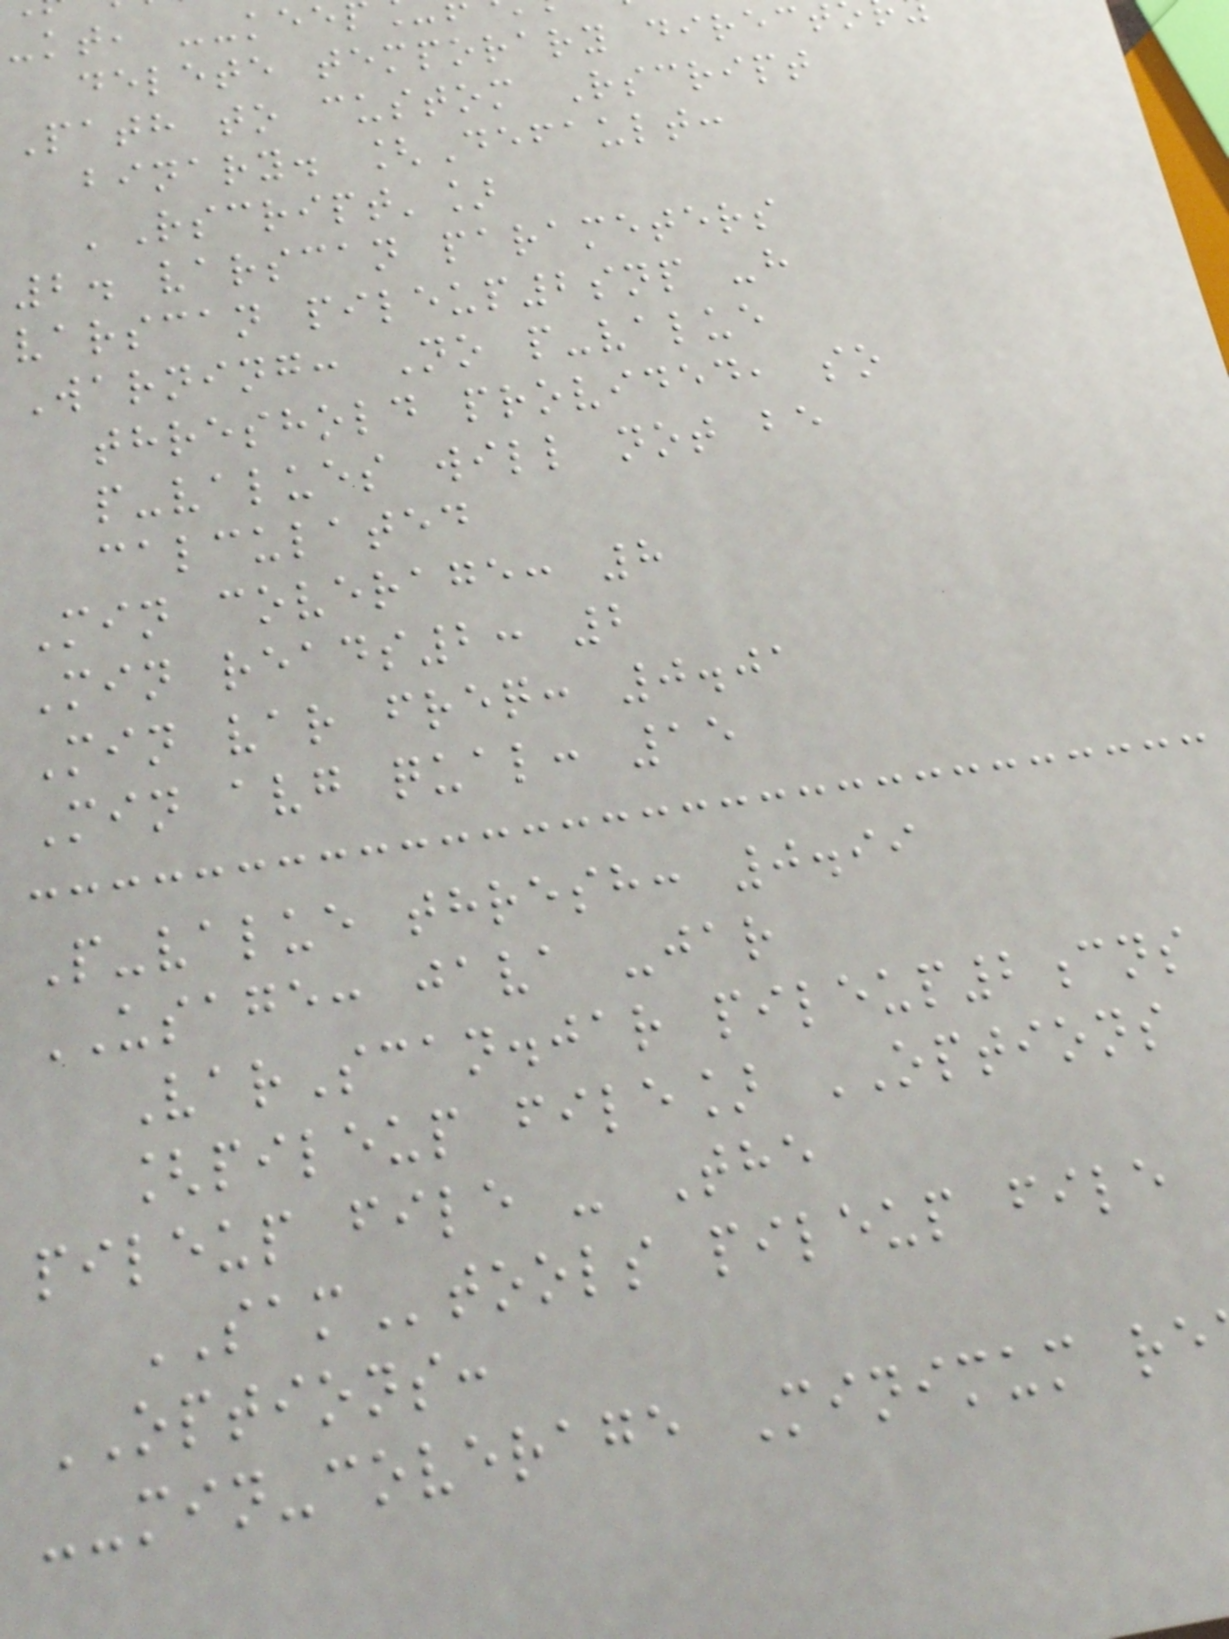-kt, --kee
delete temporary direct
Path to custom Rscript
binary. [Default:
'Rscript']
2. varscan parameters
varscan pileup2snp -h
Warning: No p-value
threshold provided, so
p-values will not be
calculated
Min coverage: 8
Min reads2: 2
Min var freq: 0.01
Min avg qual: 15
P-value thresh: 0.99
USAGE: java -jar
VarScan.jar pileup2cns
[pileup file] OPTIONS
pileup file - The
SAMtools pileup file
OPTIONS:
--min-coverage Minimum re
